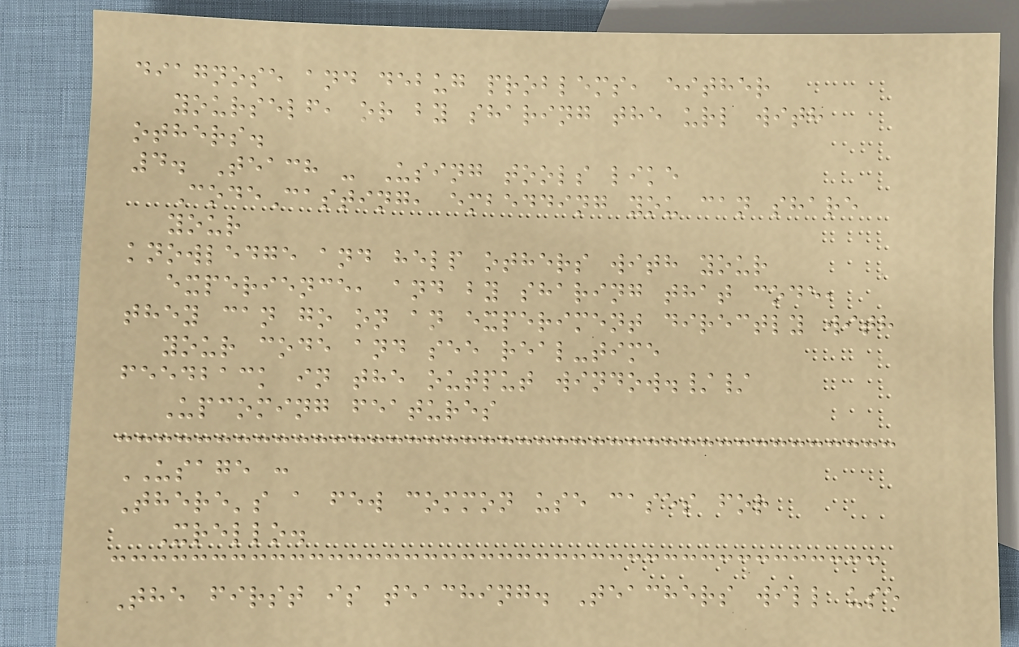diagnose and debug problems, either
yourself, or by sharing the url with
others.
4. Teach - Using tools like
CodeCasting, embedding you can share
your
knowledge and help others with your
experience, and by sharing that code,
they can go on an experiment directly with
your code and see real-time
feedback in the output window.//
Upcoming features
USAGE :
There's a few common use cases for
Xrello.
The first is teaching. Teachers will use
